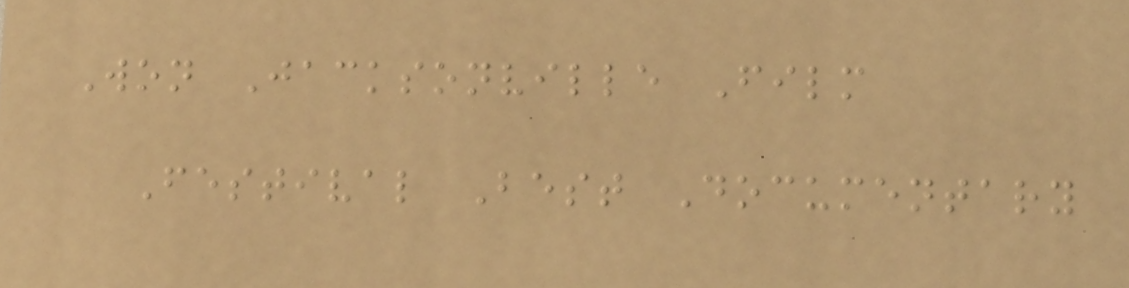Won Jacksonville Film
Festival Best Documentary
